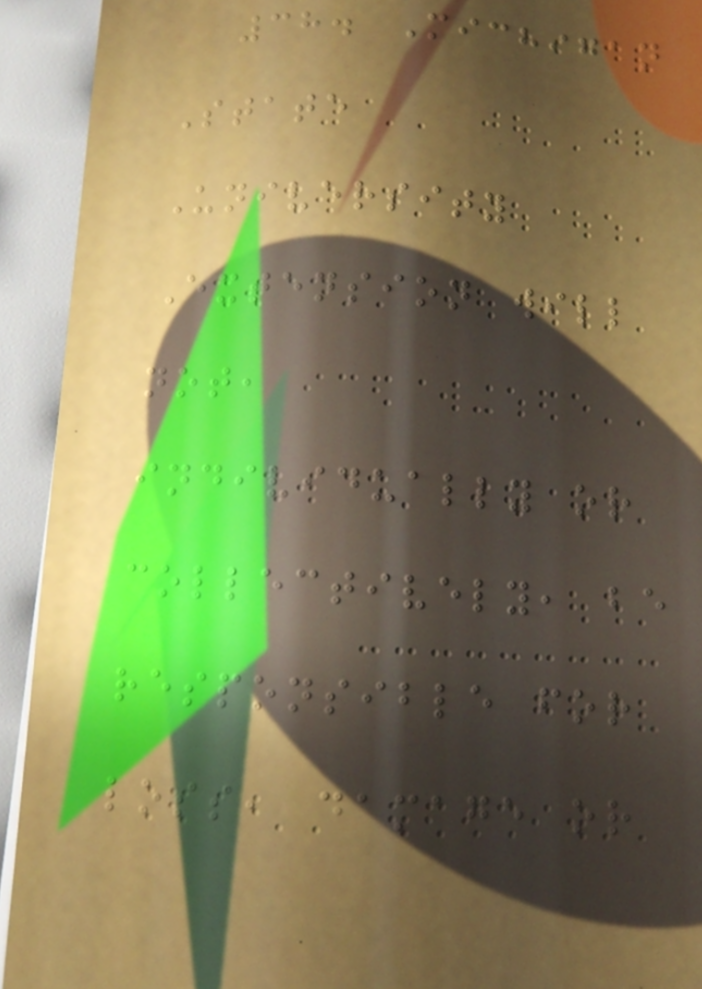38. Michigan
State
University
Extension will
not,
individually or
collectively, be
responsible for
loss, damage or
